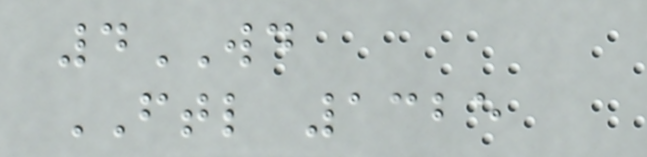4WD
FTL 1325
